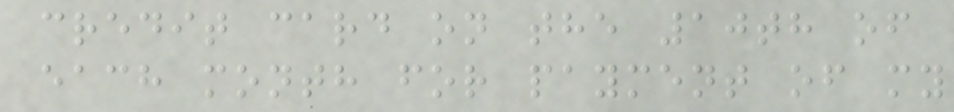credit card on the 10th of
each month for payment of my
